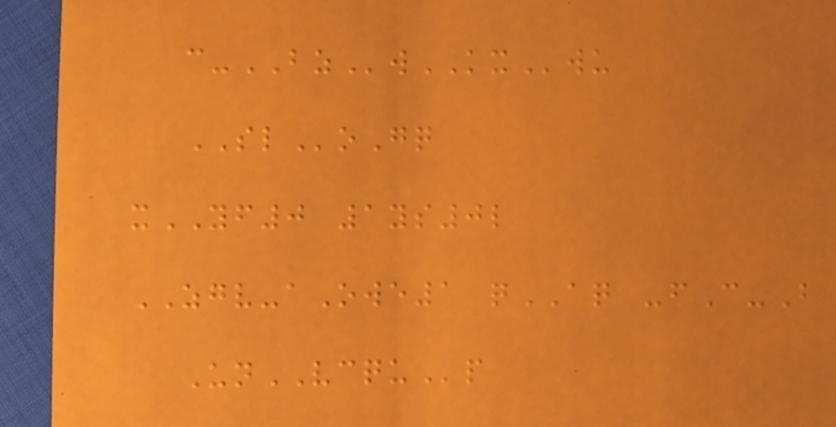c-BZwKXwu
SLoGq
xYF0 1ys0l
ZGV-aOwe1 qAQ -fC-B
UnVCQUp
